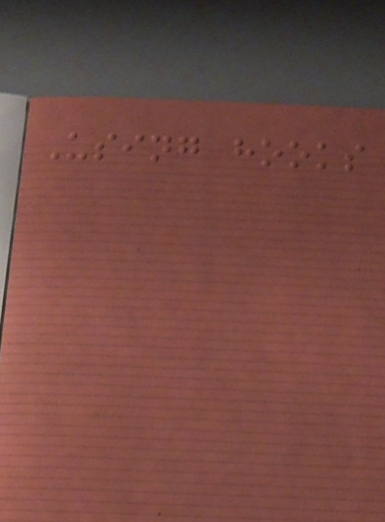Using hooks
